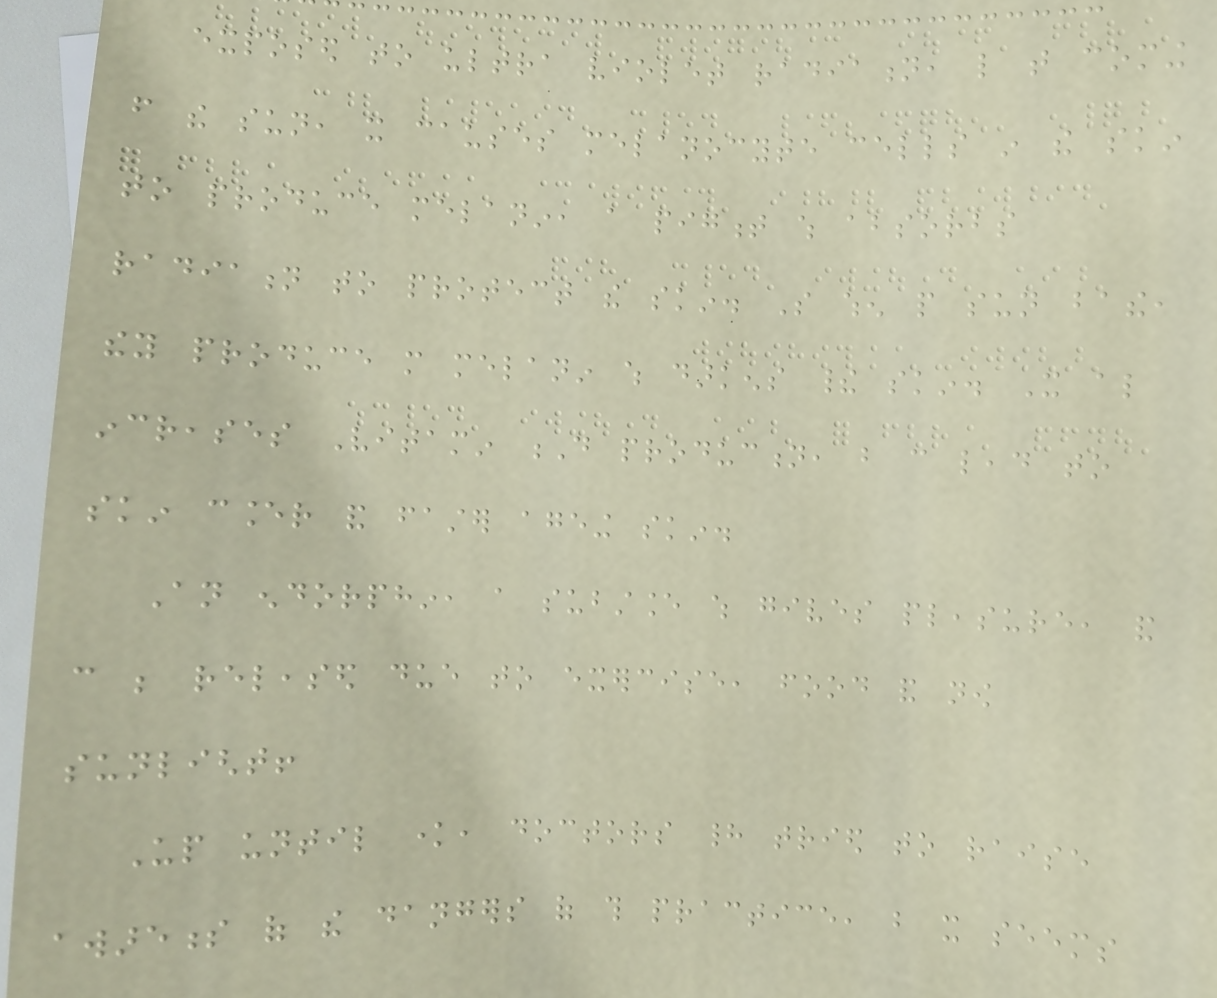exposed to ultra violet radiation, like that coming
from the sun, it causes melanocyte cells in the skin
to produce melanin, a pigment which absorbs
radiation to protect the skin. So when people sun bathe,
they produce more melanin which darkens their skin. It also
increases Vitamin D production, but can lead to
skin cancer and faster ageing skin.
An endorphin, a substance which gives pleasure, and
can be released due to exercise, food and now
sunlight!
Up until know, doctors had tried to raise
awareness of the dangers of this practice, but it seems
